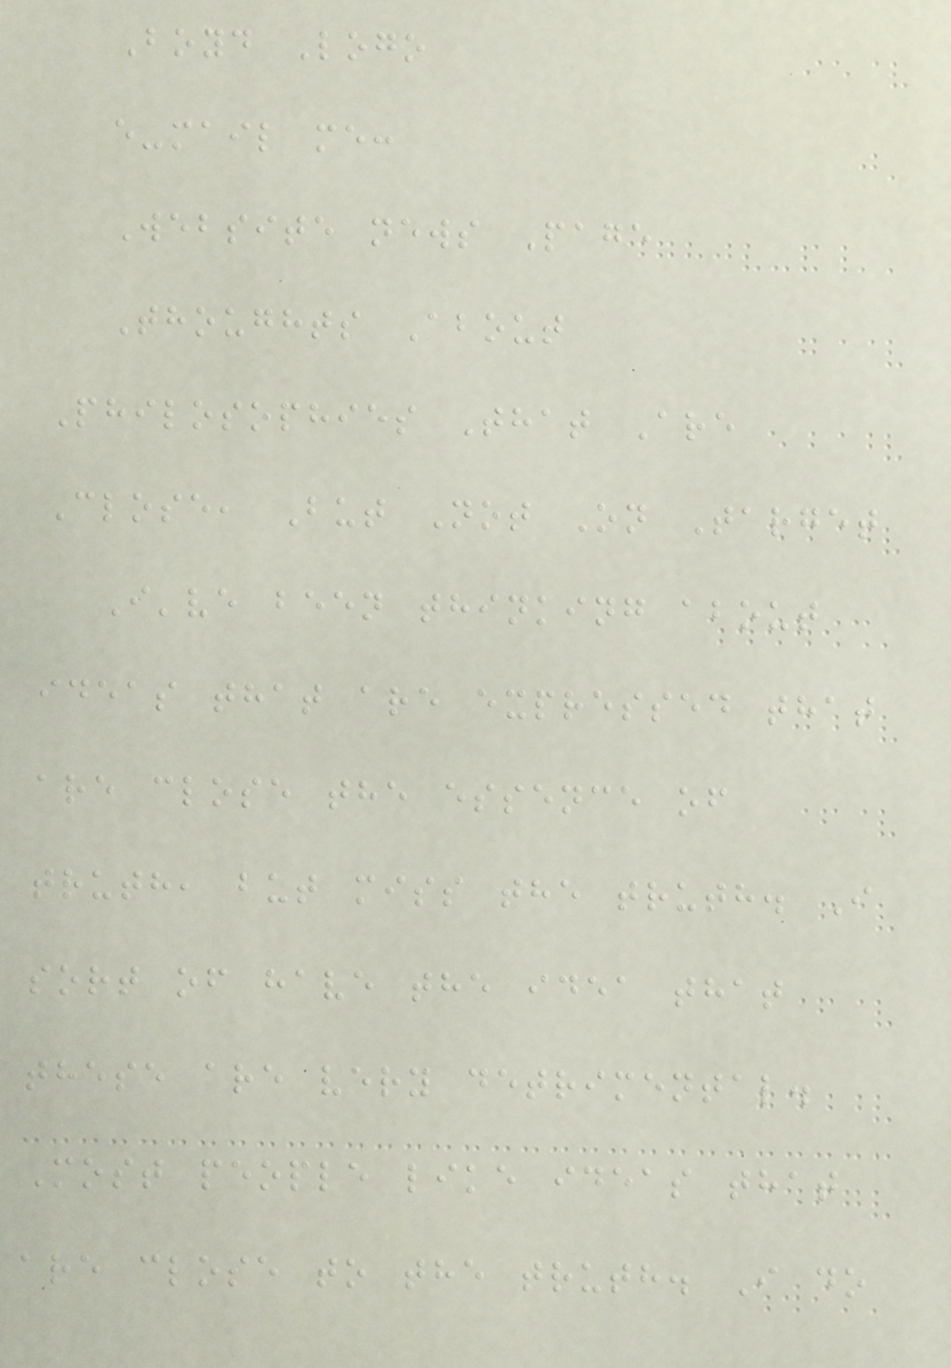Boyd Logo
e-mail me:
Website news Page
Thoughts About
Philosophies That Are
Close, But Not On Target
I've been thinking about
ideas that are expressed that
are close the essence of
truth, but miss the truth. I
sort of have the idea that
these are very detrimental.
Most people like ideas that
are close to the truth. I do
